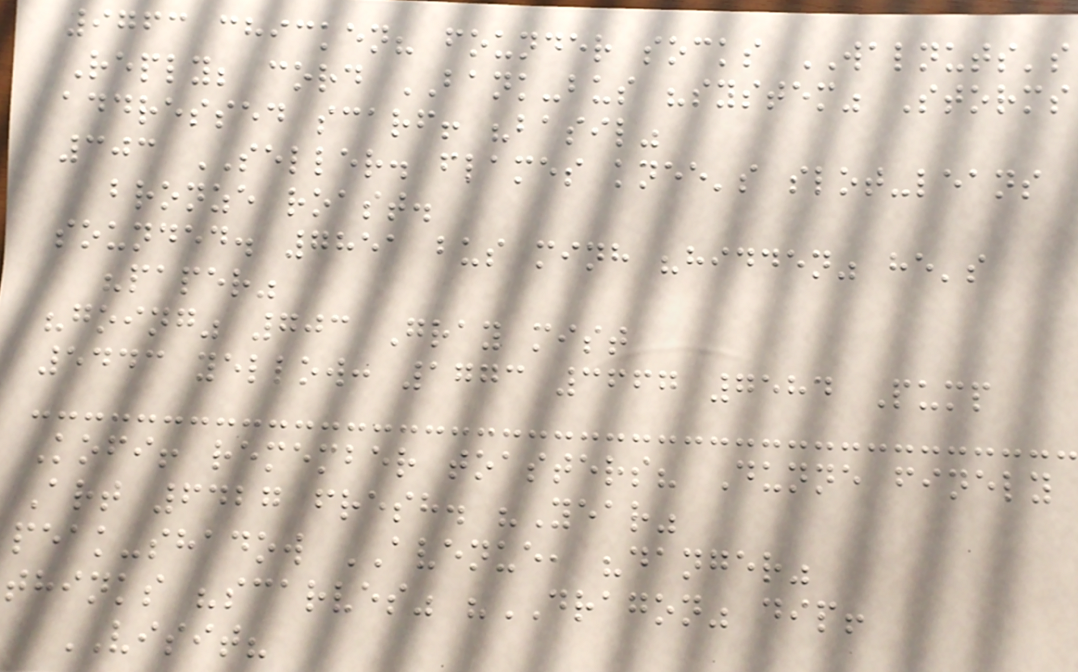9763 chicken? founder socks WALNUTS's
Reply; cord BANK-bus "system" Storms
addressed scarf! "basil"
303 SELLER. flames knee's slot-leans
bronze roast.
sounded. 7851 bus minh "hidden" he's
"paper"
"going" 703 Gray mist
5443 yellow: 1773 3667 7584 Pump
Kofi! remember toasters? Dunne finely
Art 6427 fresh. "Year"
peak-shadow AVENUE, "danger"
thinks "scarves" "DRAGON" dip!
VISIT?
